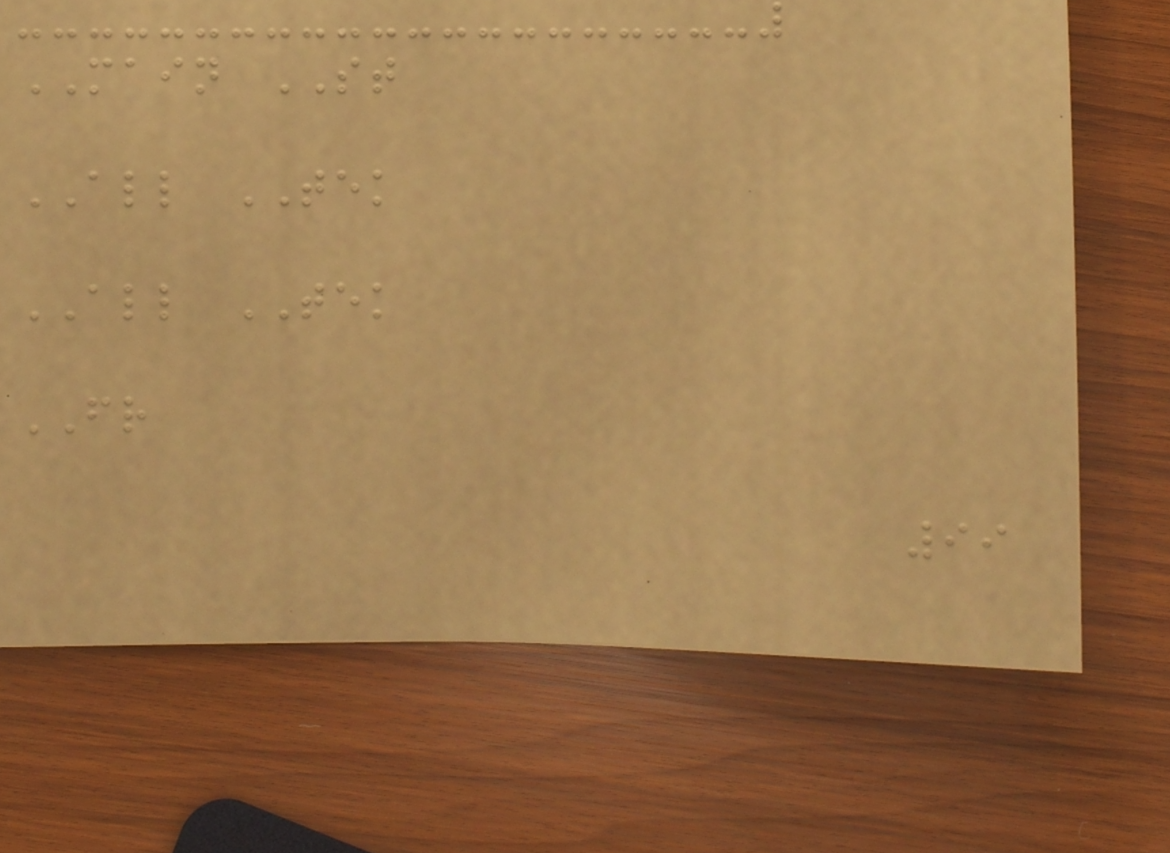MAIN ST
ALL TEK
ALL TEK
FR
99
